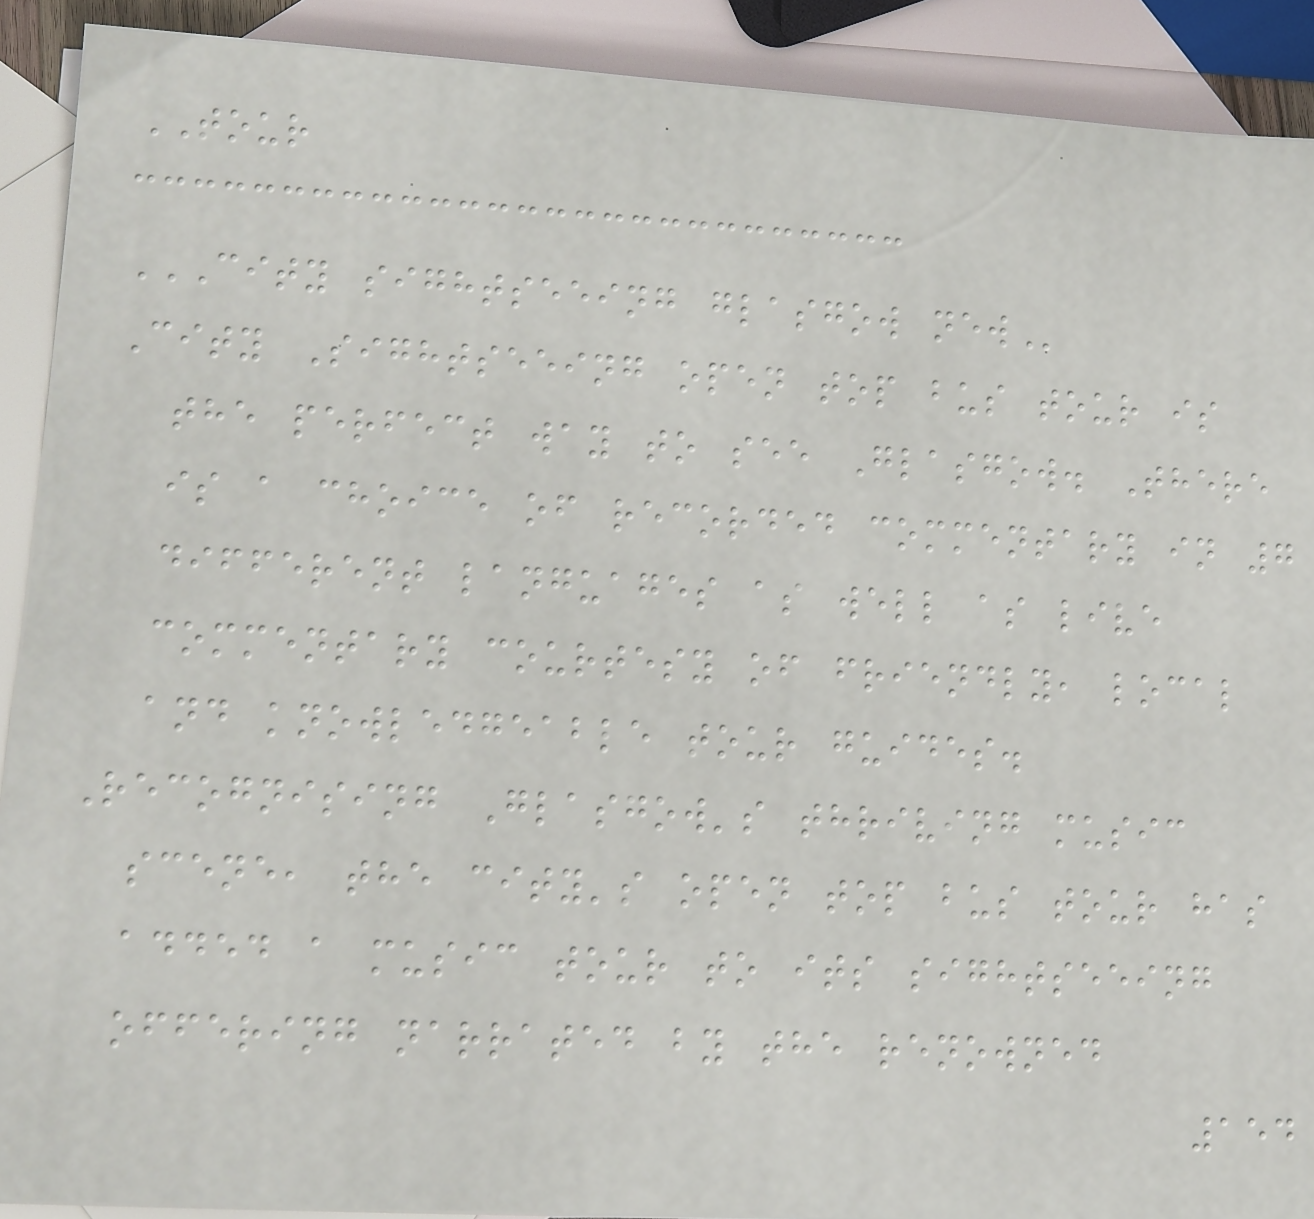TOUR
CITY SIGHTSEEING GLASGOW NEW
City Sightseeing open top bus tour is
the perfect way to see Glasgow. There
is a choice of recorded commentary in 7
different languages as well as live
commentary courtesy of friendly, local
and knowledgeable tour guides.
Recognising Glasgow's thriving music
scene, the city's open top bus tour has
added a music tour to its sightseeing
offering narrated by the renowned
154
